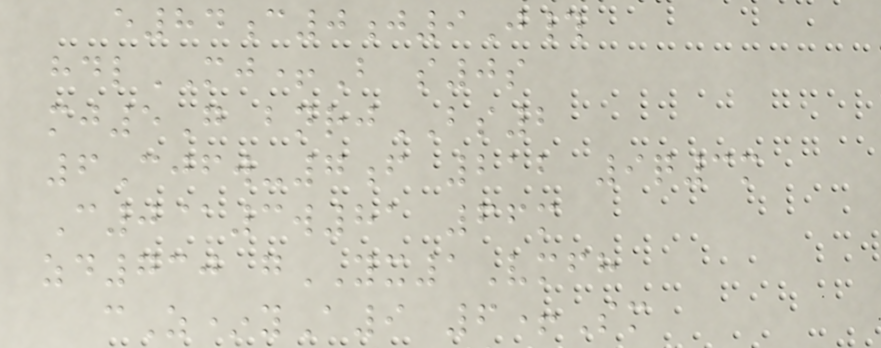e84c0j9J#
hdlMJ+B s0s
mj5G bnrjBS2
6Cjfw-7f 212 9q3m
C0@3w81 66m
zd730 gYX1Vmfh
cZ*yA9 6+Sm
